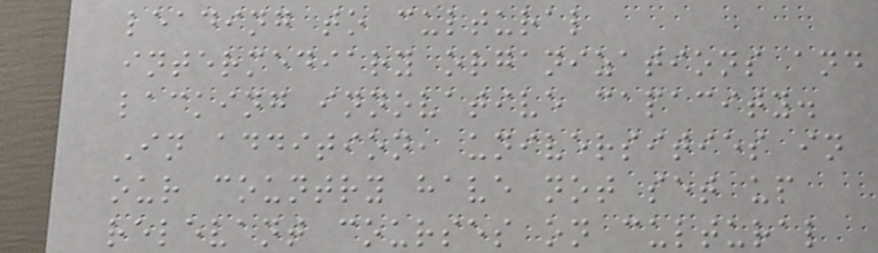leading to cultural
intermediary organizations and
lacking innovative capacity.
In addition, universities in
our country have not set up
relevant courses on cultural
